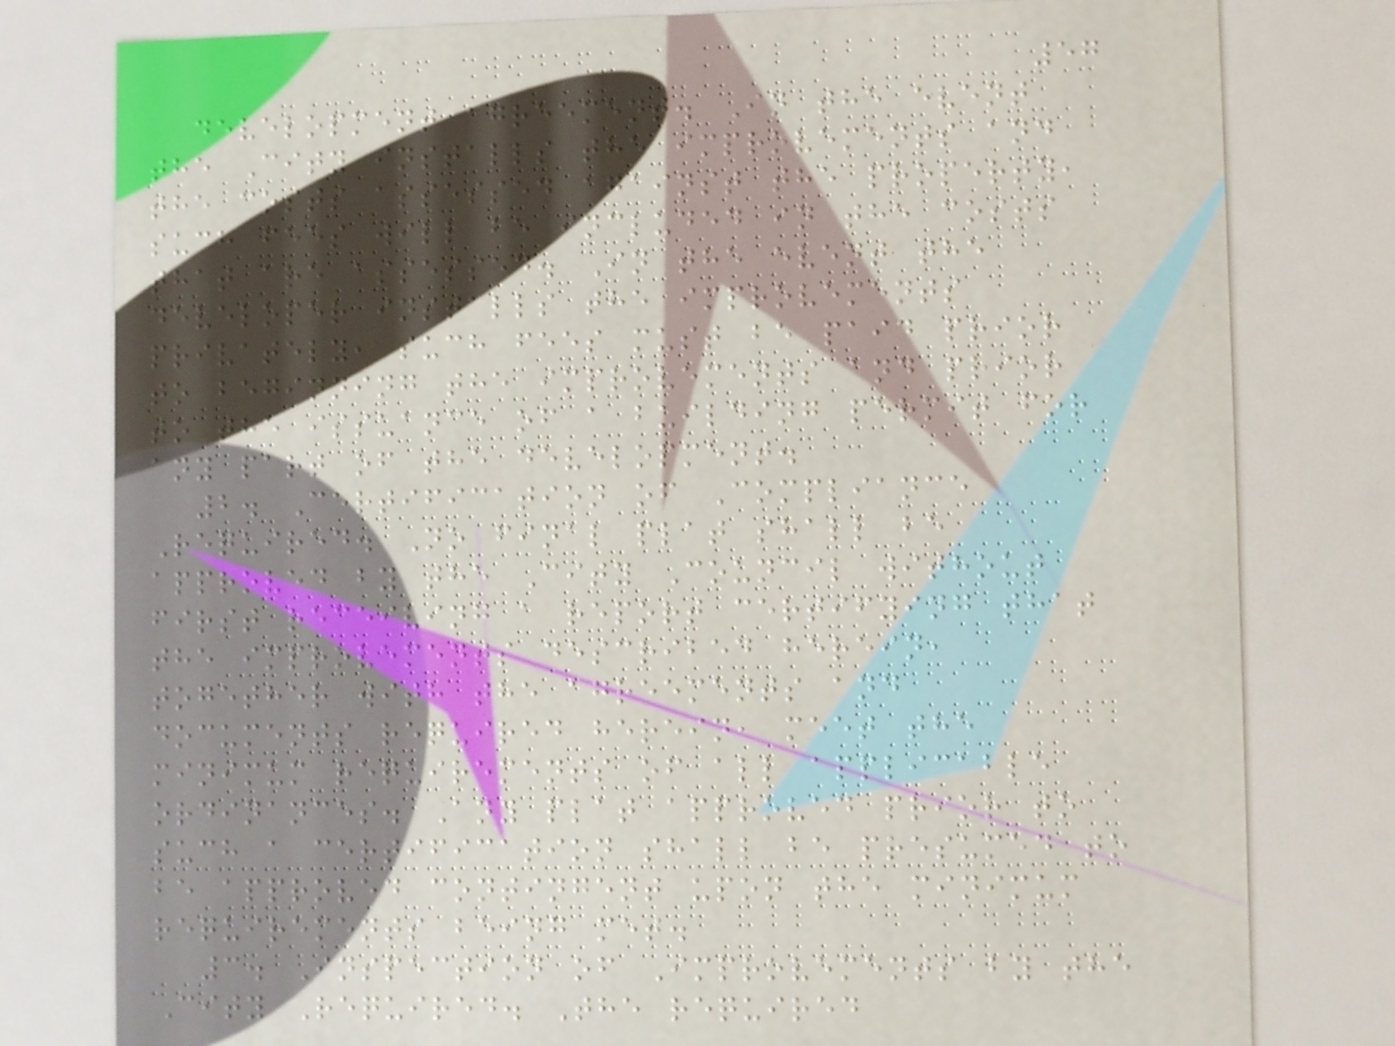57
development agreement. In the event
the City installs the improvements and
the costs assessed against the property,
such fees will be included in the costs
that are assessed. In the event the
developer installs the improvements
privately, such fees must be paid prior
to beginning the improvements and prior
to the issuance of a building permit for
any part of the development.
2. Certification of Compliance
Required. No final plat shall be
approved by the City Council without
first receiving a report certifying that
the improvements described herein,
together with the agreements and
documents required herein, meet the
minimum requirements of all applicable
ordinances. Any plat approved prior to
such a certification shall be presumed to
be approved contingent upon the minimum
requirements being met.
3. Inspection of Improvements by the
City Required. The required
